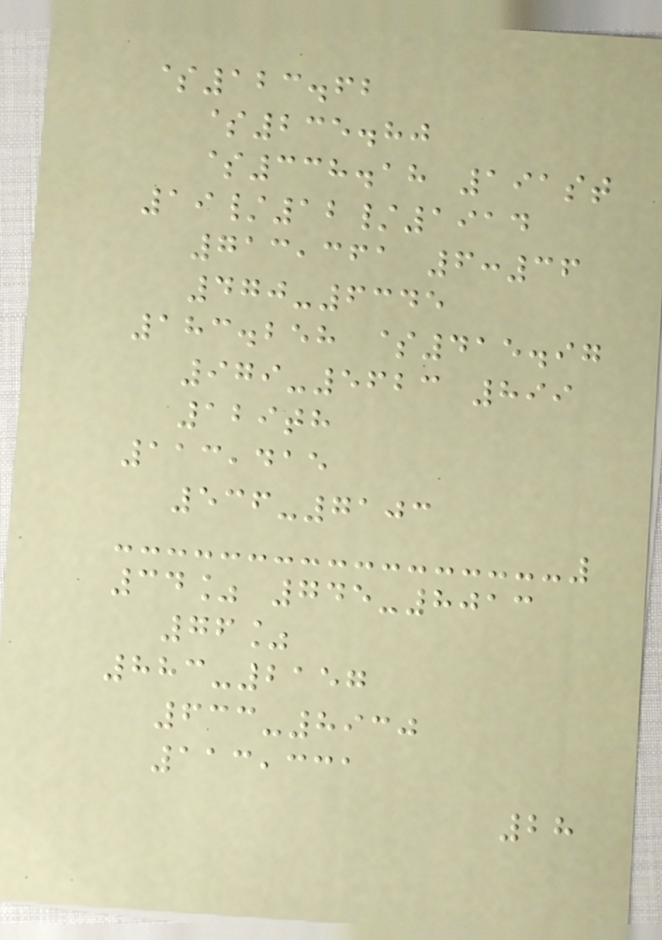$123.62
$235.80
$338.18 191st
19/12/1914
713,361 6:36
470-6345
183.258 $415.97
979-5623 899
129th
113,415
536-7103
34% 745-8013
76%
883-2157
633-8930
113,331
28
